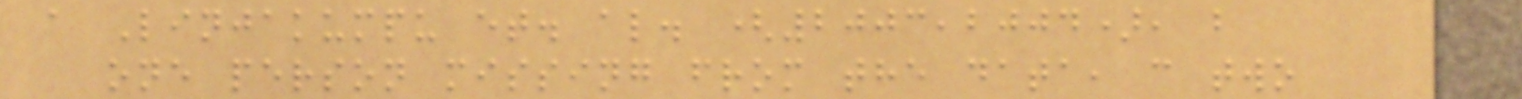a Linjakumpu et. al. (2003,2004), b
one person missing from the data, c two
